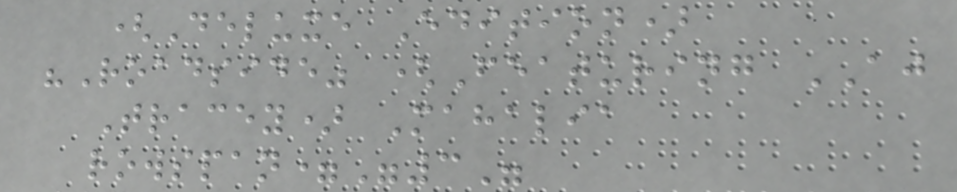(Deluxe Edition)
"Roadside" (Featuring AJ
Tracey) Mahalia
rowspan="3"
